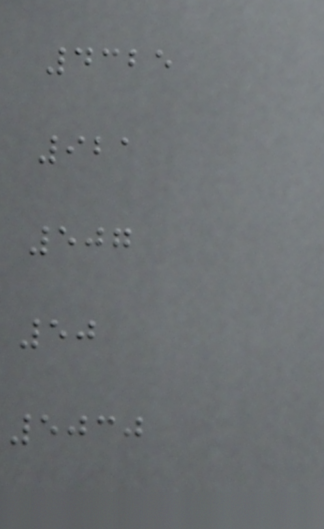4325
921
507
50
5030
